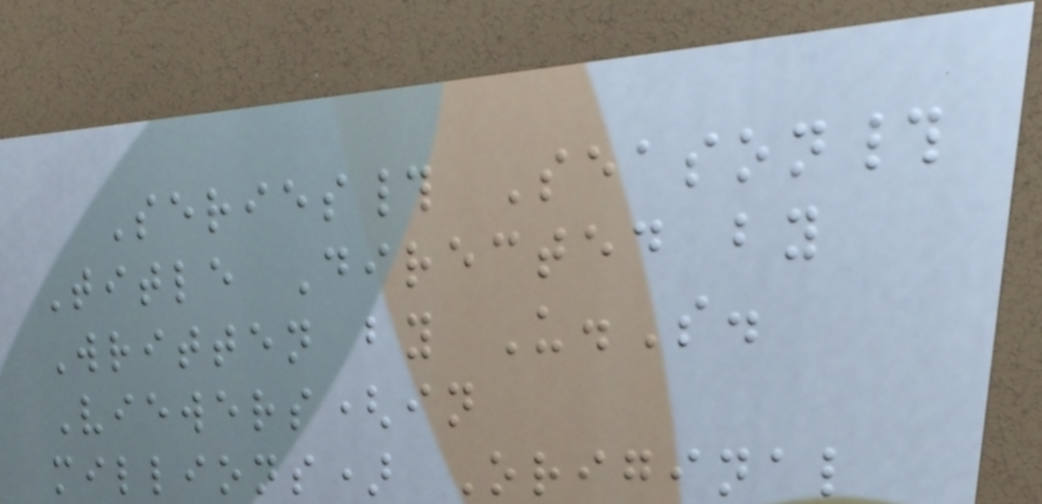Series# Season#
Title Directed by
Written by U.S.
Viewers(in
millions) Original
